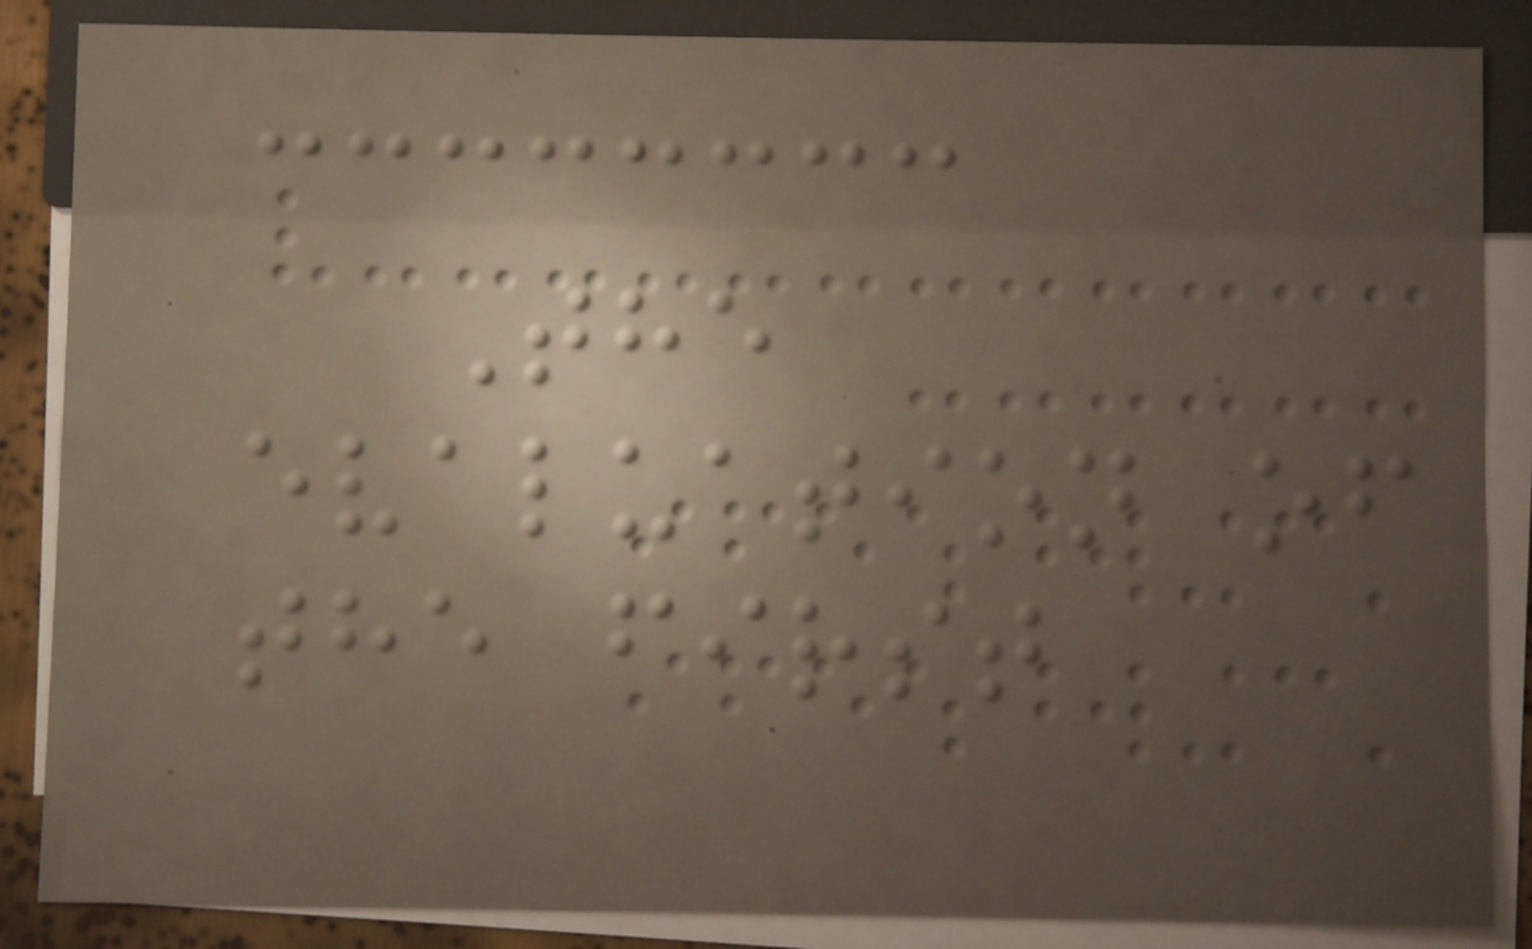The
evaluation of
the first
